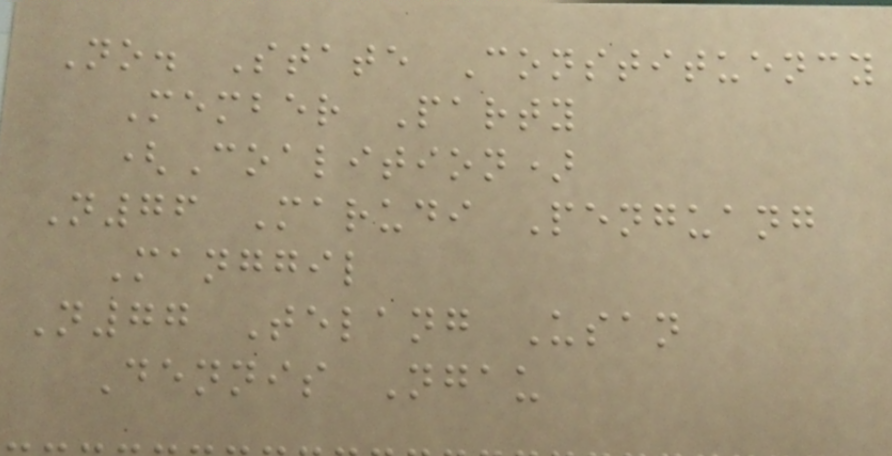No. State Constituency
Member Party
(Coalition)
N76 Marudi Penguang
Manggil
N77 Telang Usan
Dennis Ngau
